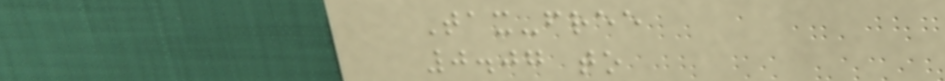Tax-free
0.07 to
